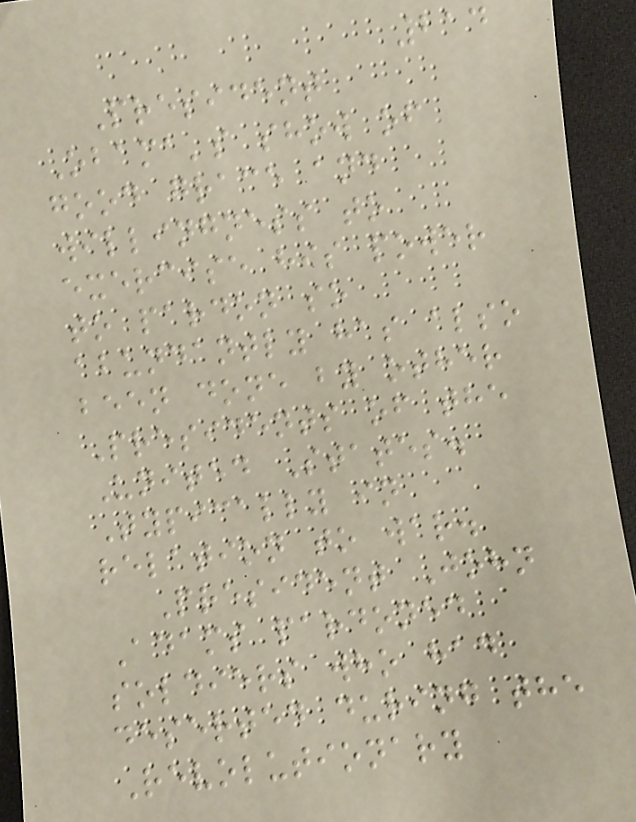214
President
Obama's show of
good grace and
willingness to
exercise his power
to pardon so
abundantly has also
been done by other
Presidents of the
United States.
Typically in
relation to war.
President John
Adams pardoned
soldiers who had
deserted during the
Revolutionary
